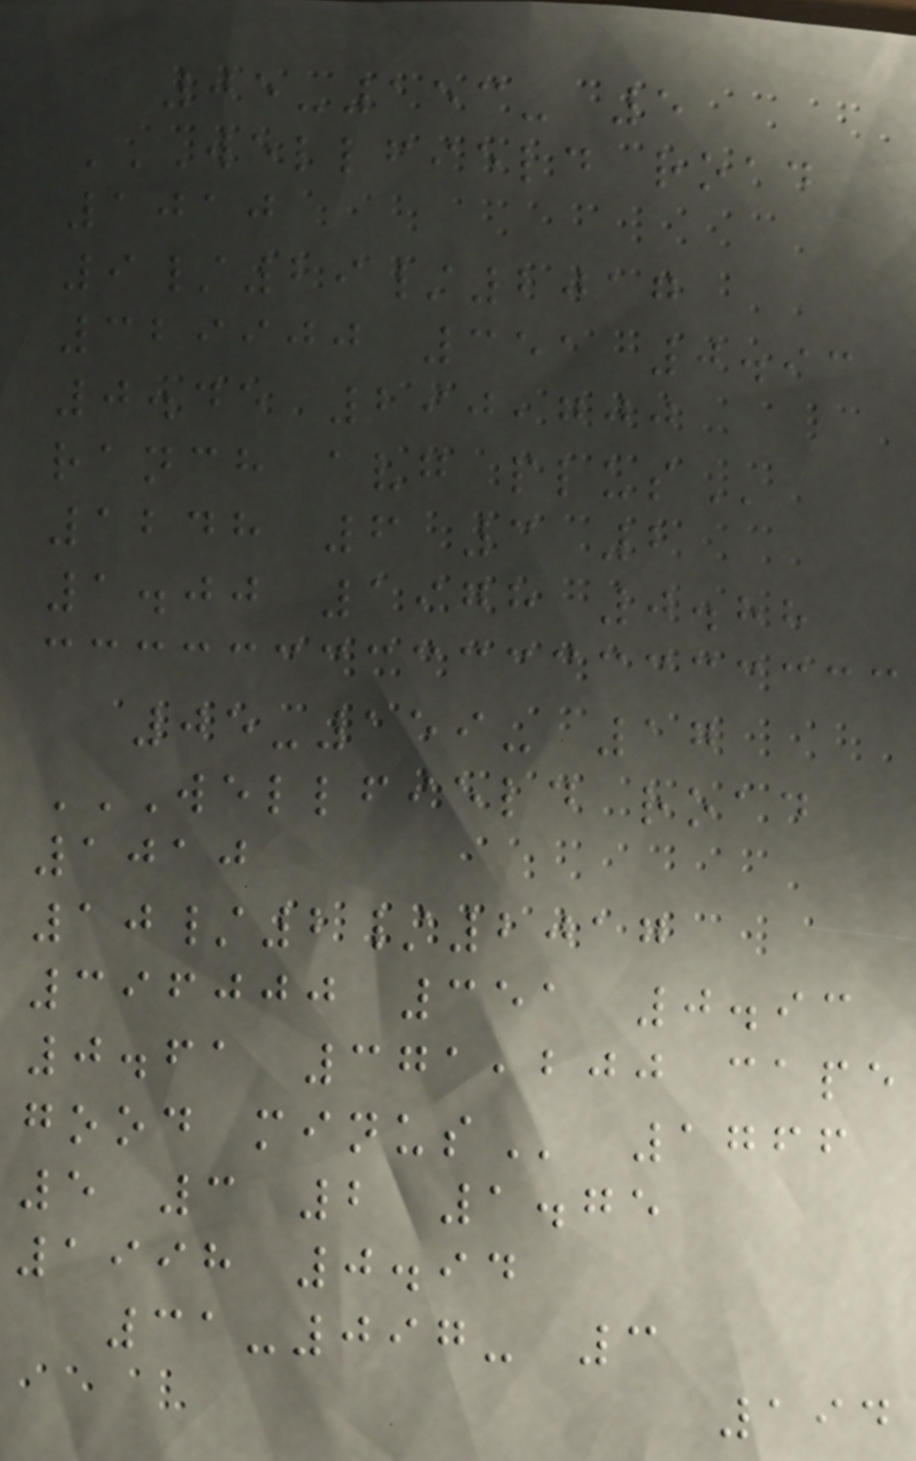05-153- 5
WELLFIELD ROAD
1010
9/29/2017
329900 351 0.93
0.45 290,700
RANCH AVG PLUS
1248 6 3 2
1.00 1978 0.88
05-159- 17
WELLFIELD ROAD
1010
10/2/2017
396000 351 0.93
0.61 371,200 CAPE
GOOD MINUS 1766
5 3 2 1.75
1998 0.94
31-097- 3
194
